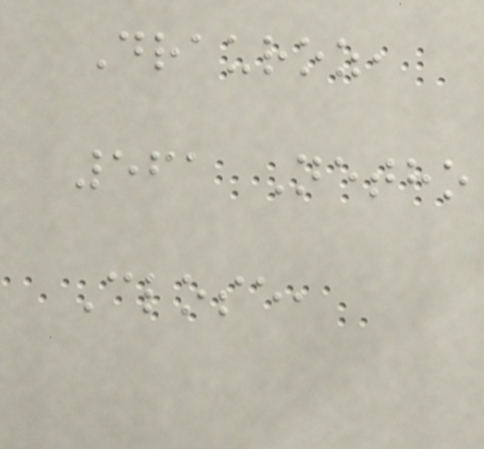Drauroz,
561 Netho
Close,
